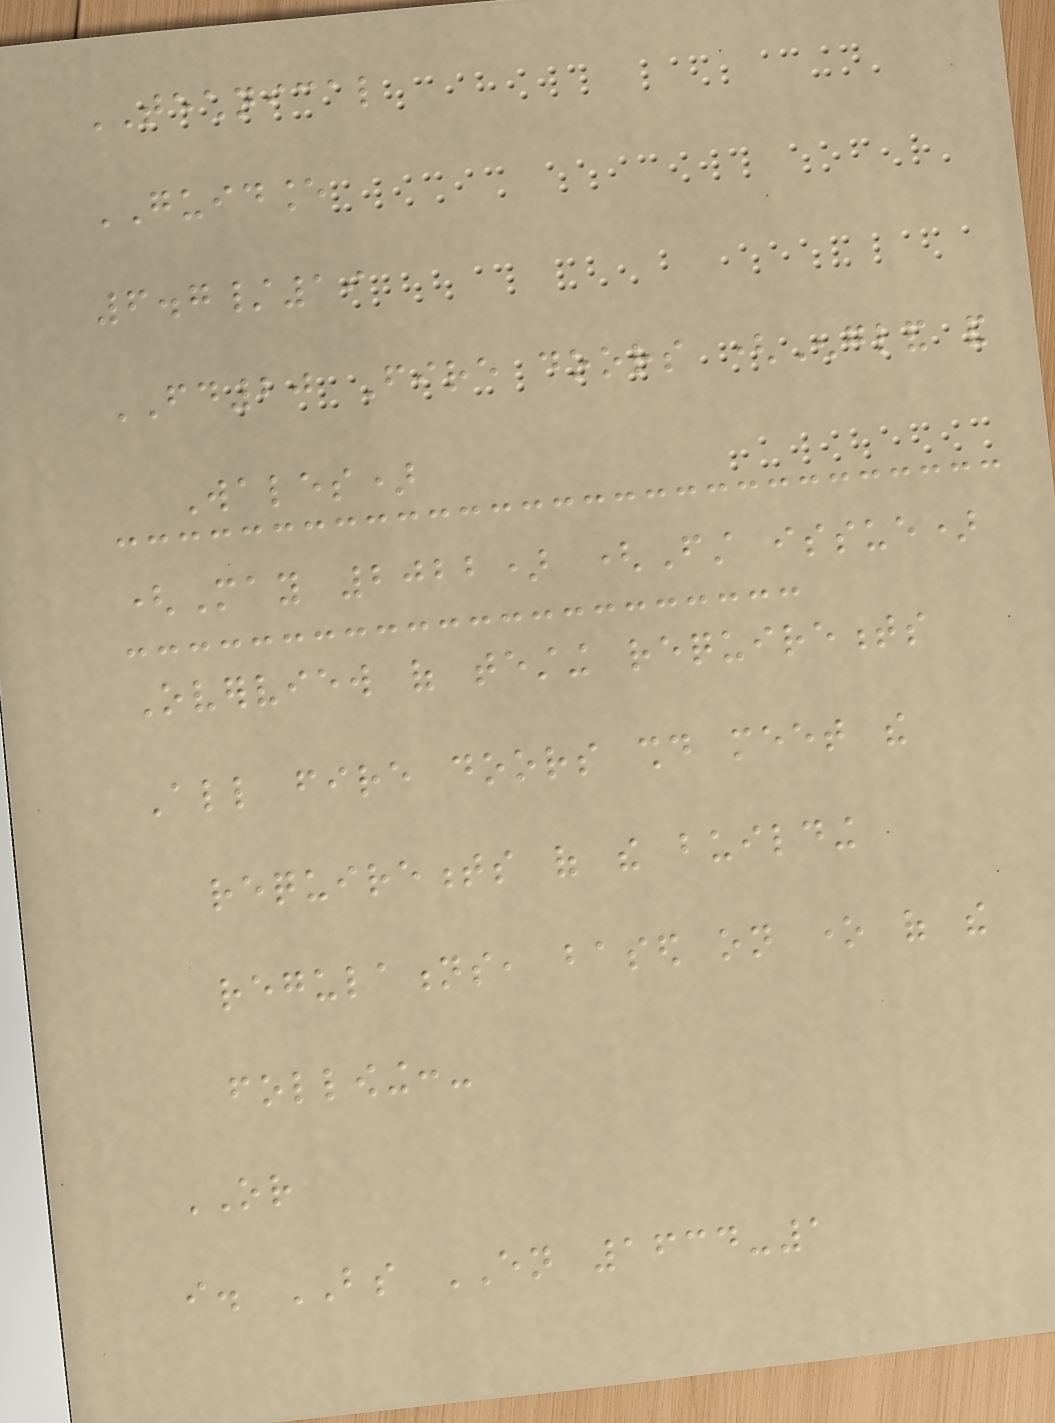TECHNICAL
GUIDANCE
6.7/19
FD20 Fire doors (England and
Wales)
(May 2022) (First issue)
Overview of testing requirements
All fire doors should meet the
requirements of the building
regulations, based on one of the
following:-
OR
i. BS EN 1634-1
